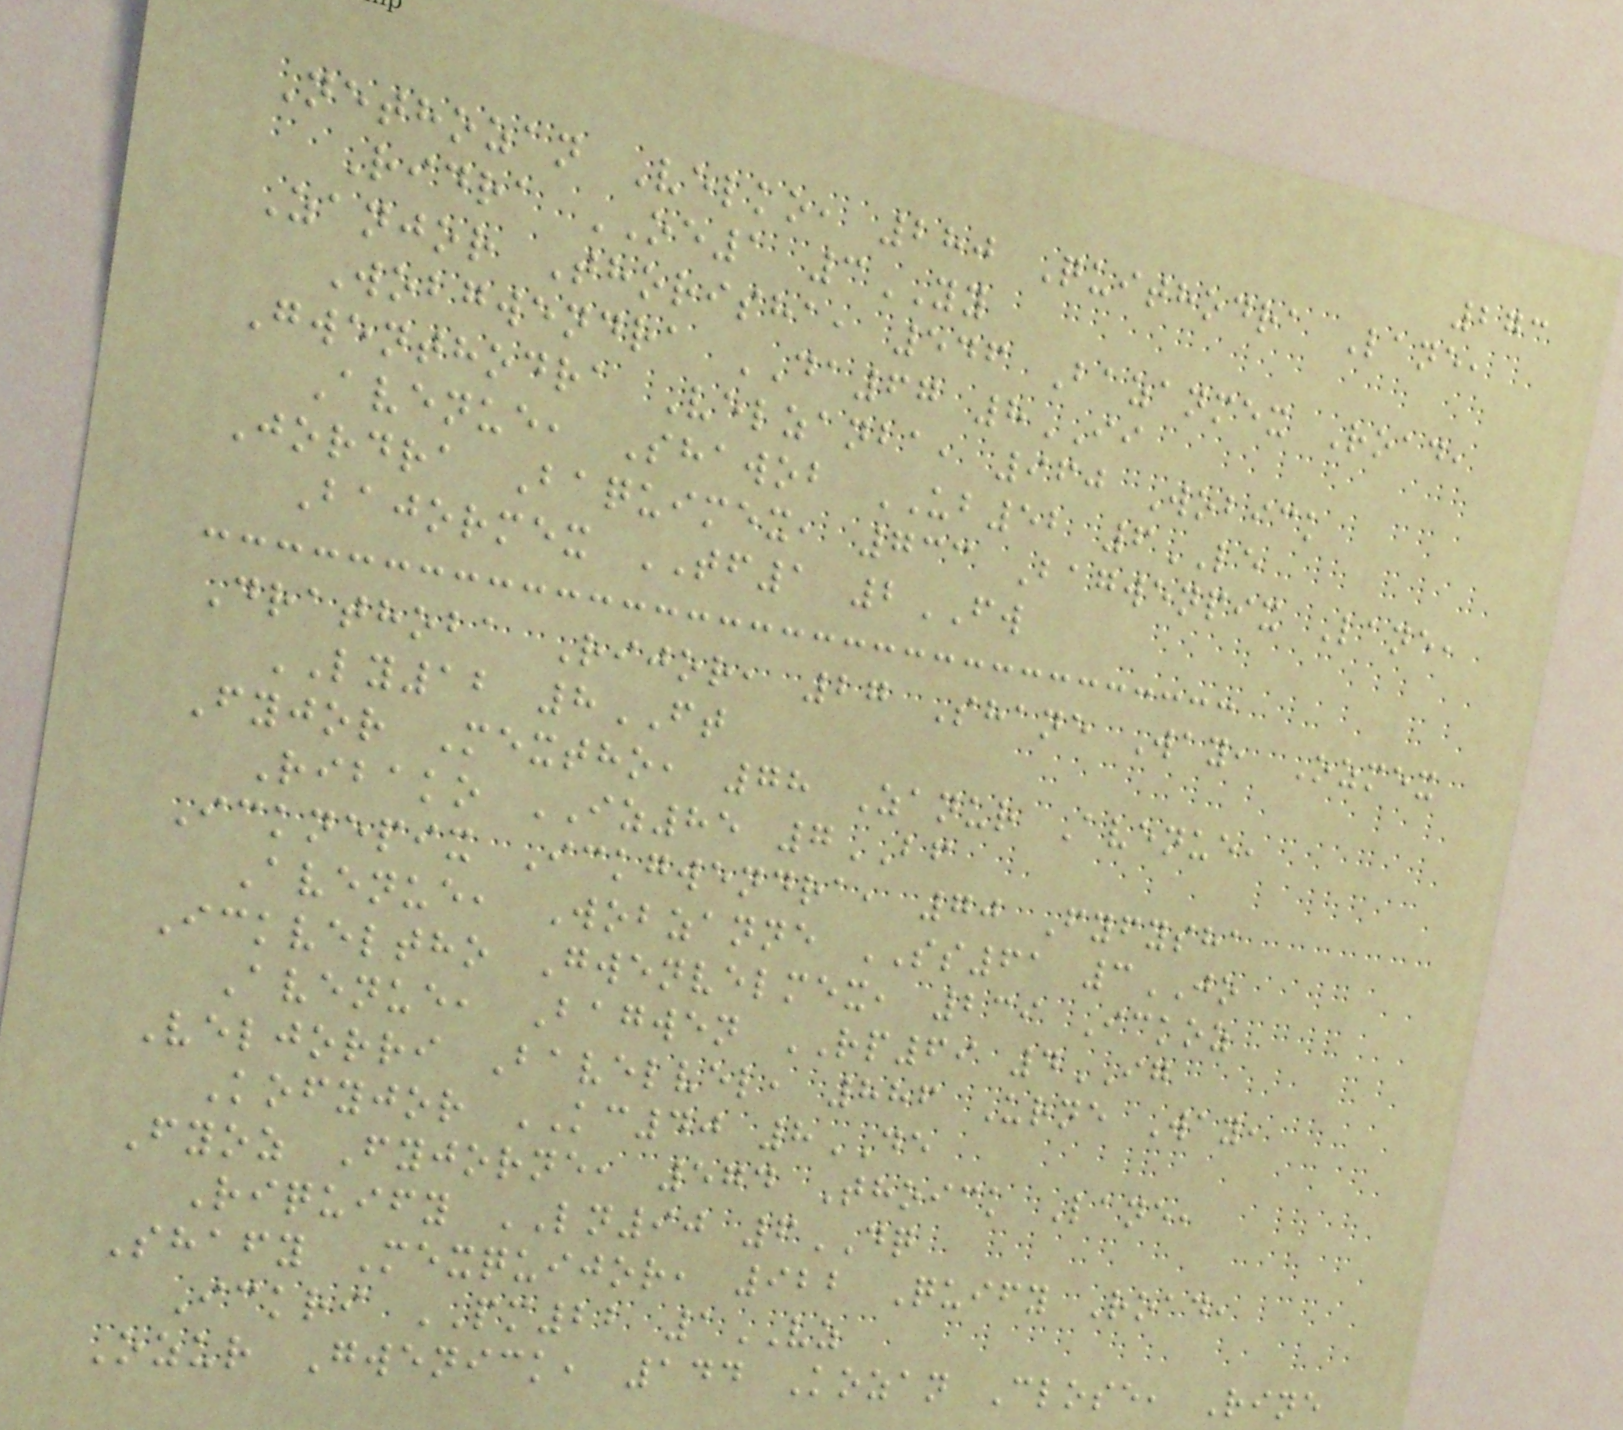273
Nethozan Velko, 280 Quithodra Lane,
Ridra OE1 3YY
Zanjor Thorisha, 546 Bazanmex Road,
Wobgwendra DA67 8II
Gwenthodra Velzanba, 960 Wobick
Avenue, Shawob UB52 6LE
Jordra Baquimex, 733 Bagwenpix Lane,
Bajormex TF1 2FW
Drathoba Rijor, 27 Shane Way, Ozmex
LY12 8FT
Fyjor Mextho, 78 Zanur Avenue,
Ribako IZ85 7BF
Icknepix Ickgwendra, 70 Fyfysha
Avenue, Wobzanne SS61 3JO
Ickveltho Gwenvelmex, 239 Ickoz
Avenue, Bagwen RP69 4IG
Veljorri Bavelvel, 886 Urne Way,
Kofyjor KC40 8DE
Fyoz Fyjorne, 574 Thoick Lane,
Riquify LN90 6DQ
Shafy Mexquijor, 922 Quify Road,
Ickri PM22 1VZ
Ozur Gwenick, 144 Kozan Close, Rine
